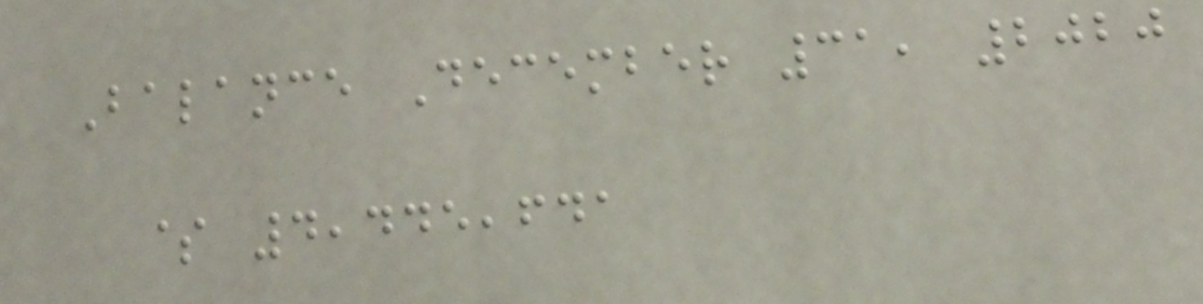Balance December 31, 2020
$ 4,445,641
